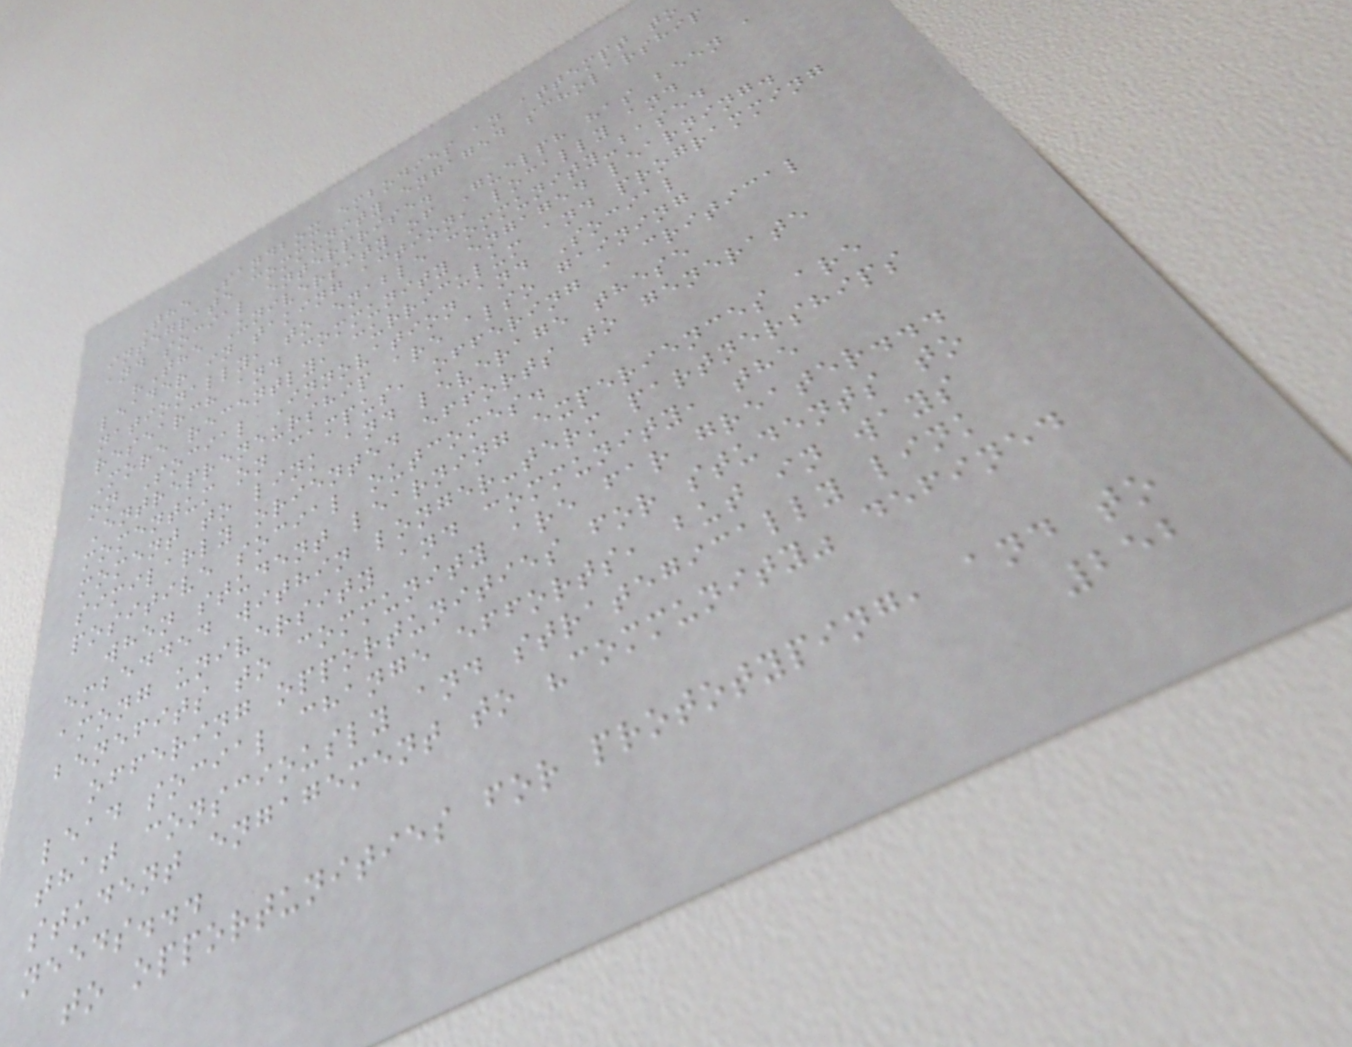The Sandbox embodies an attempt to
integrate community engaged scholarship
and social enterprise.
"The University of Guelph has been a
leader in taking action, locally and
nationally, to enable community-based
research and community engaged learning.
More recently, curriculum and programming
on Social Innovation and Social
Entrepreneurship are also gaining
momentum on campus, offering a critical
moment to link and leverage these
similarly oriented efforts to generate
positive social outcomes.
when student learning experiences are
embedded within longer-term partnerships
among university and community, the
benefits to community are far greater...
offering opportunities for students to
lead social change efforts, but in ways
that consciously and strategically link
student engagement to "community" defined
needs...
to opportunities for prototyping, and to
252
